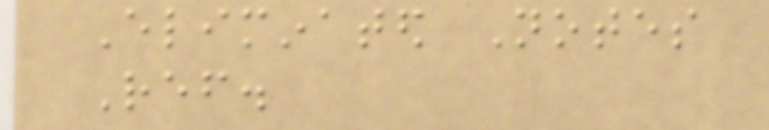Eliminated Notes
Ref.
